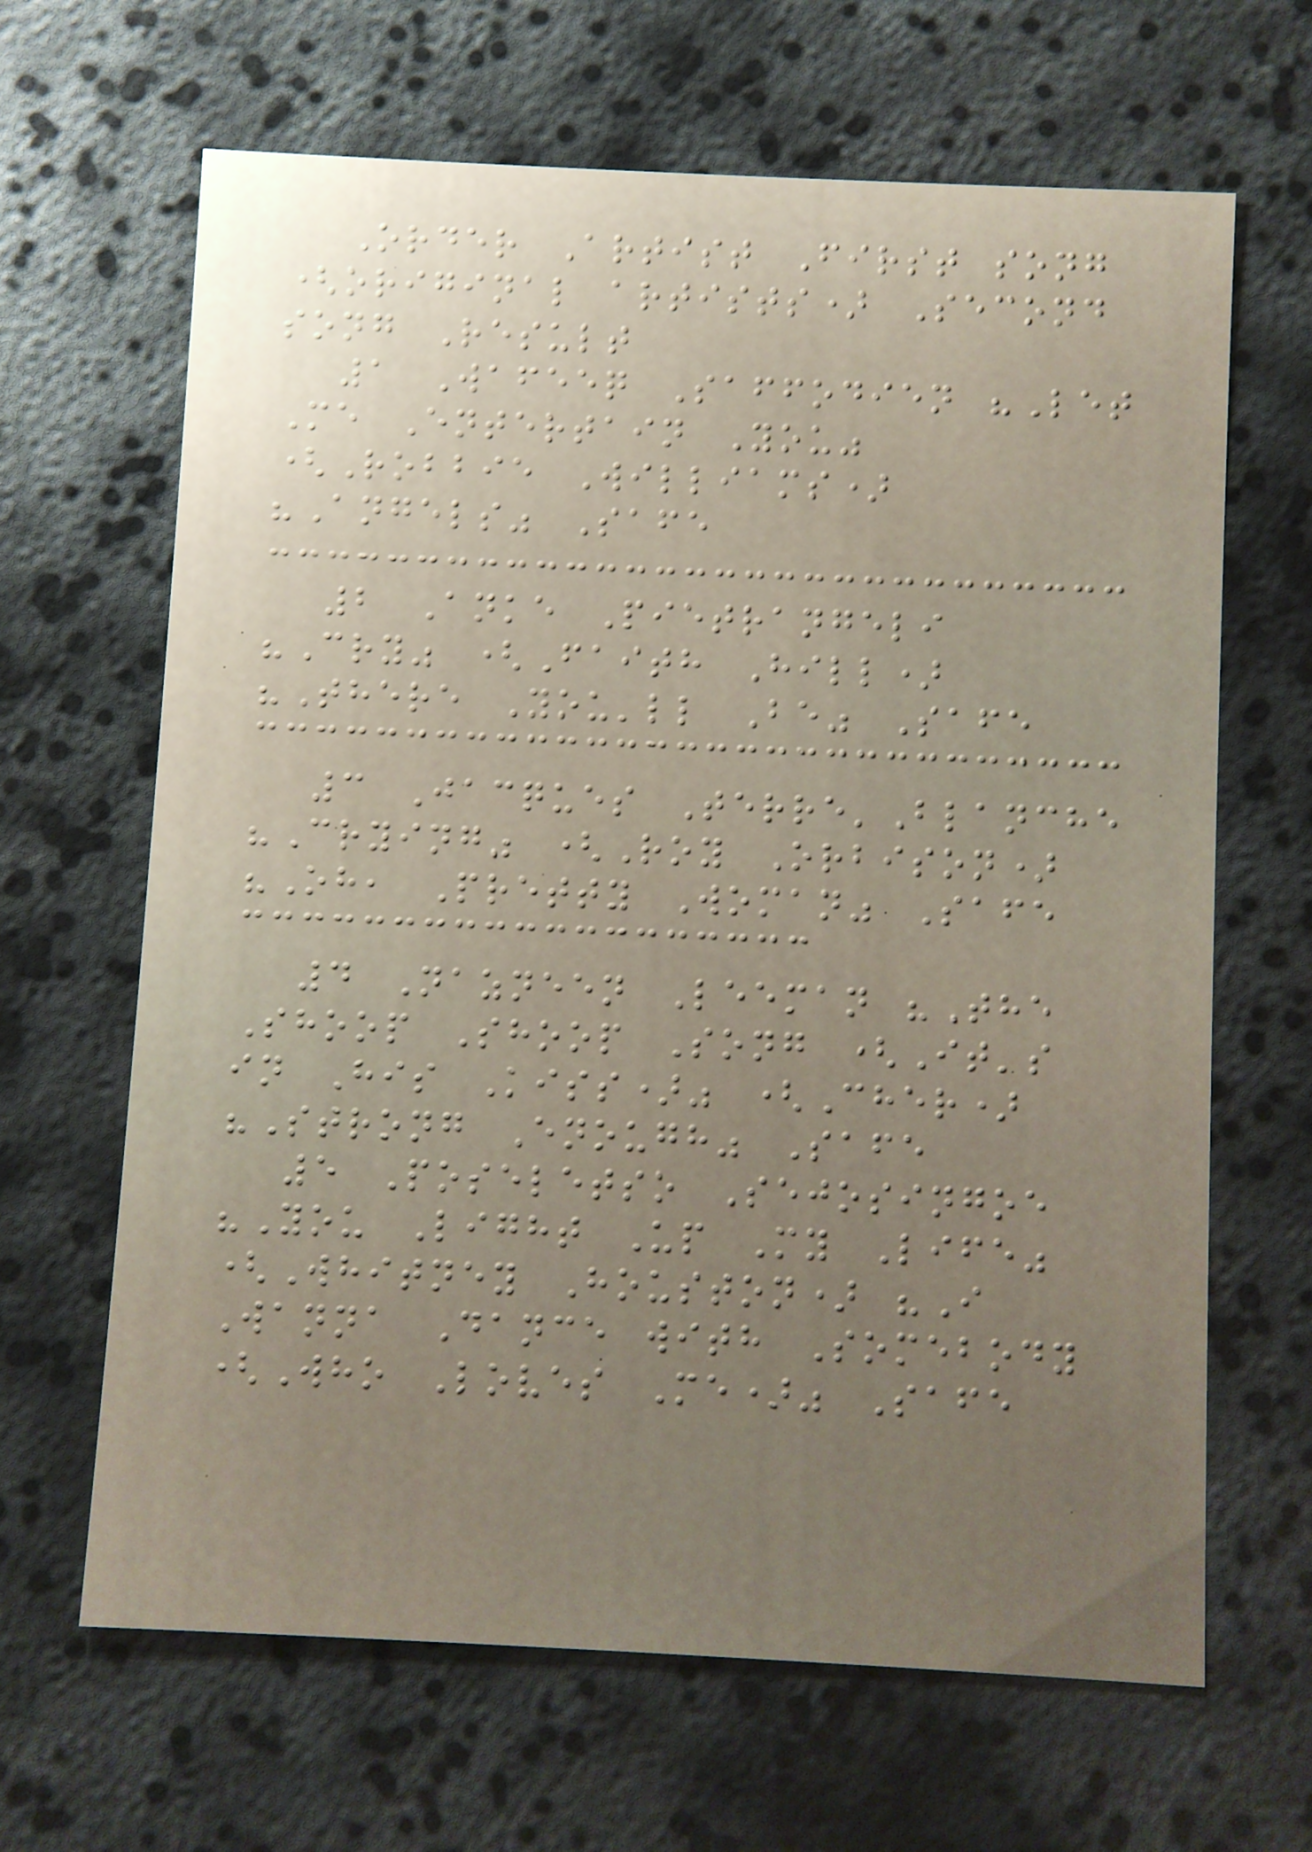Order Artist First song
(original artists) Second
song Result
1 Wafeeq Saffodien "Let
Me Entertain You"
(Robbie Williams)
"Angels" Safe
2 Anke Pietrangeli
"Cry" (Faith Hill)
"There You'll Be" Safe
3 Jacques Terre'Blanche
"Crying" (Roy Orbison)
"Oh, Pretty Woman" Safe
4 Nazneen Leeman "The
Shoop Shoop Song (It's
in His Kiss)" (Cher)
"Strong Enough" Safe
5 Poseletso Sejosingoe
"You Light Up My Life"
(Whitney Houston) "I
Wanna Dance with Somebody
(Who Loves Me)" Safe
